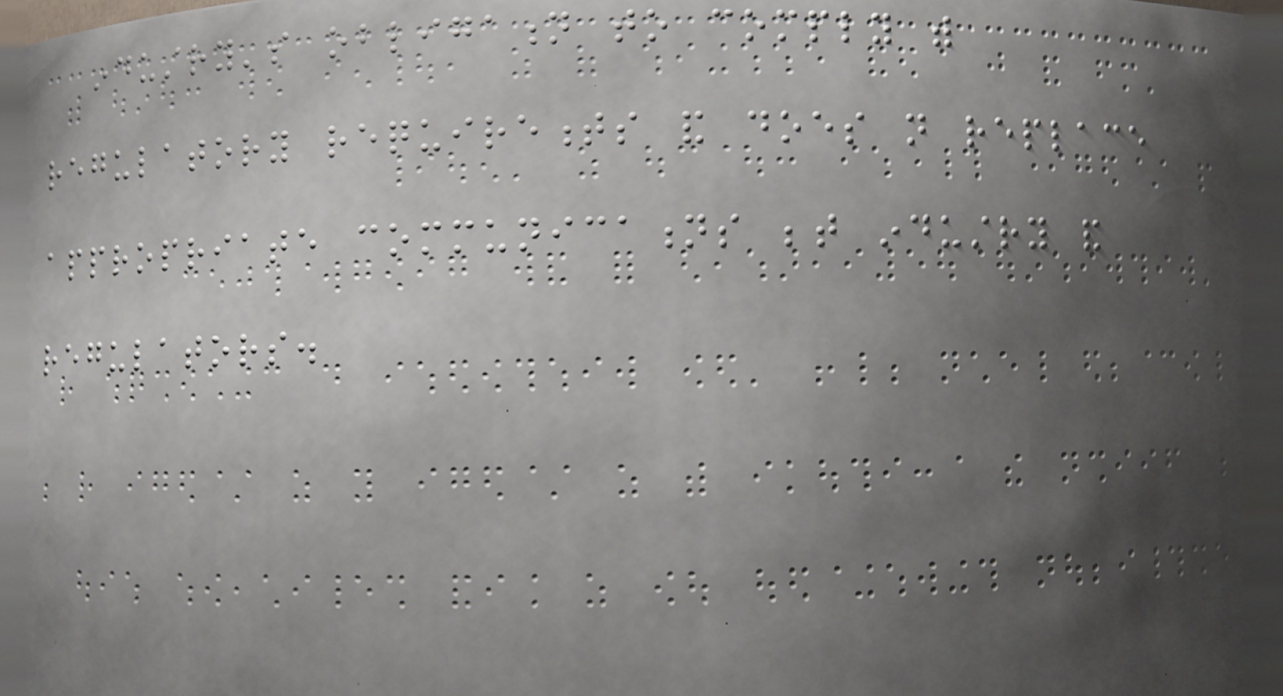industry's obligation to comply with
regulatory requirements and does not replace
appropriate communications between industry and
regulators.
